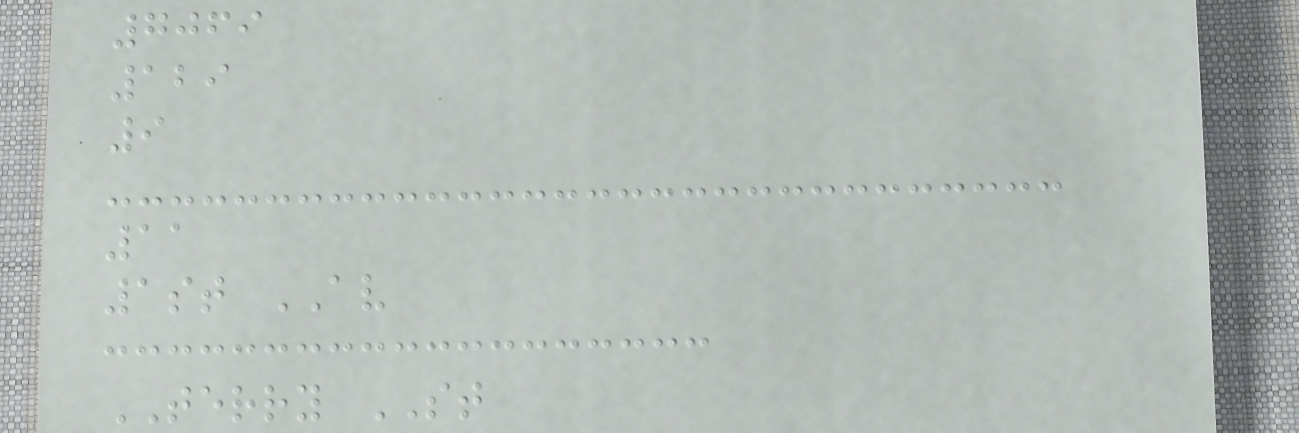7069
129
9
11
1st AV
TERRY ST
